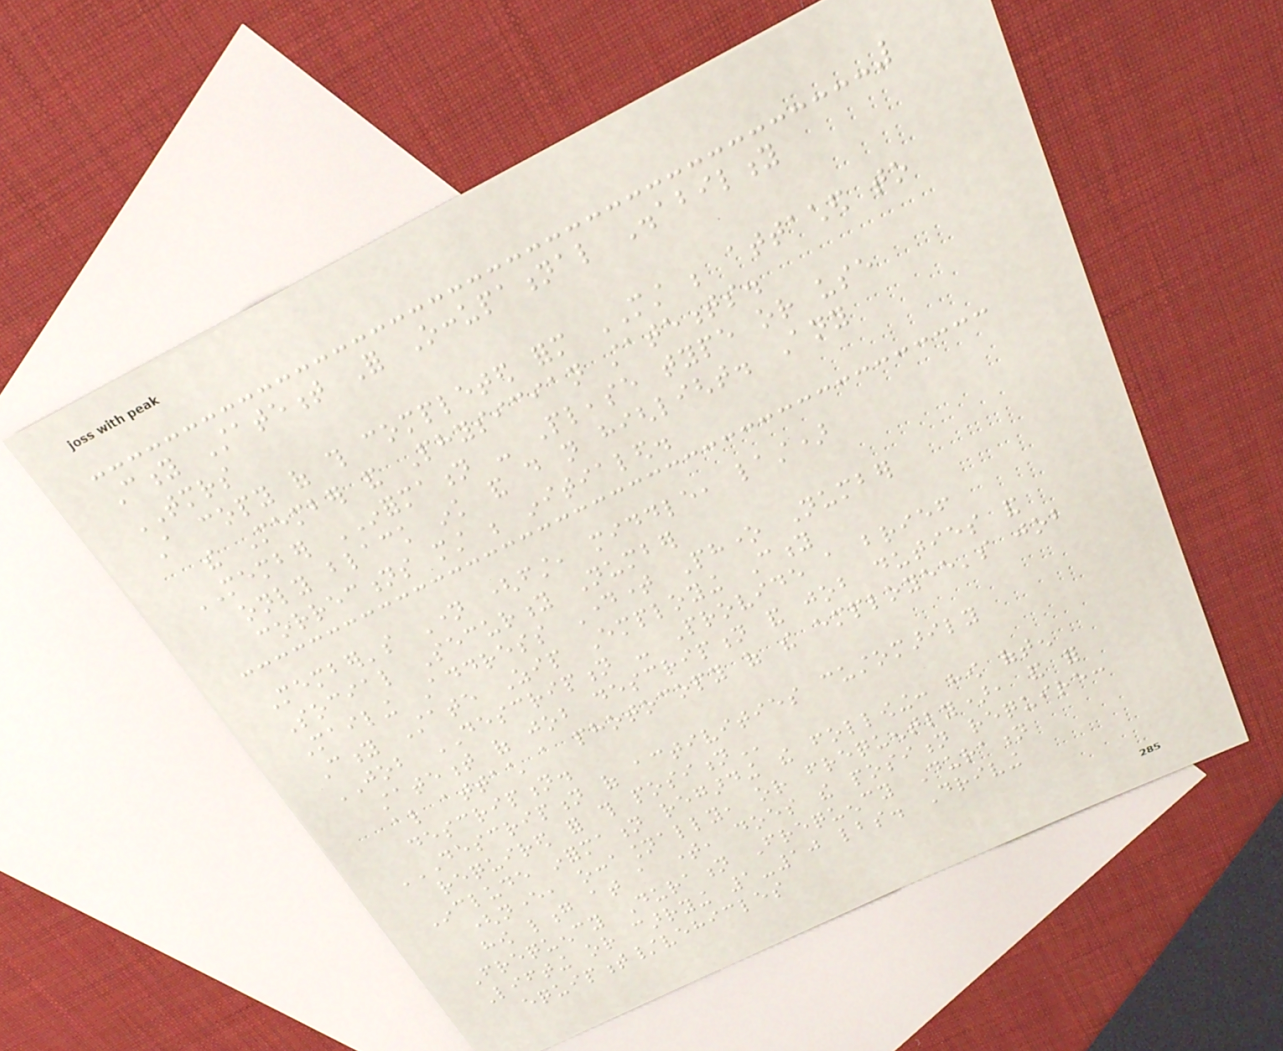City Statement For Occupational Disability
TMRS
A copy of this completed form MUST be attached to
the Member and Physician statements.
MEMBER INFORMATION - Please type or use
only black ink and do not highlight. Any
corrections must be initialed.
Member's Name (first, middle, last)
Social Security Number
Mailing Address Daytime Phone Number
City State Zip Employing City
JOB DESCRIPTION - Provide a brief
statement of job description and job duties and
also attach a photocopy of the employee's job
description.
DESCRIPTION OF ACTIVITIES CUSTOMARILY
REQUIRED FOR THIS POSITION
Include information regarding the following: how often
(never, occasionally, or frequently), and for
how long at a time, does the position require:
Frequency Duration Frequency Duration
Lifting or carrying 1-10 lbs. Driving
equipment/vehicles
